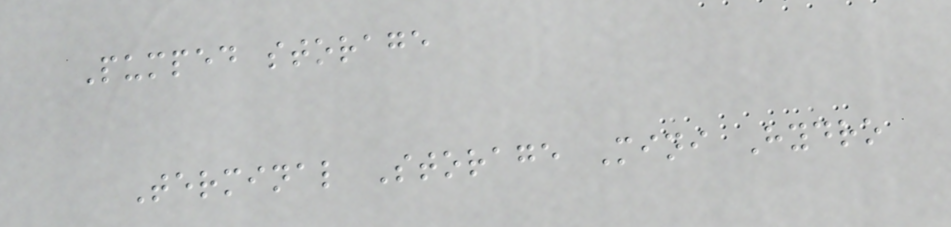Pumped storage
Terminal Storage Mini Hydro
